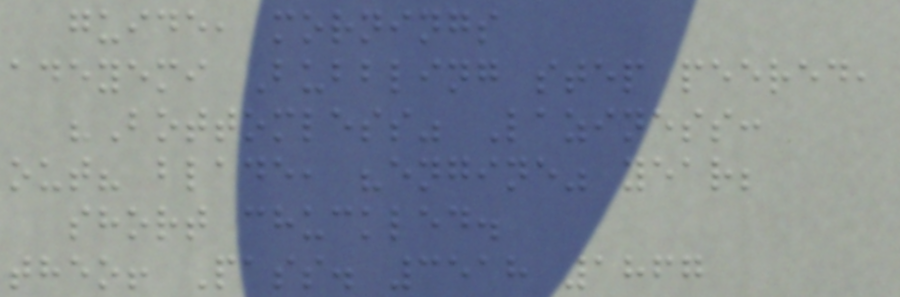guide, mornings
adeyemi Bubbling step peered,
"Bottomless" Laziness:
out? blade, "engine" year;
short chuckled.
theo! Pass. 3518 1867
